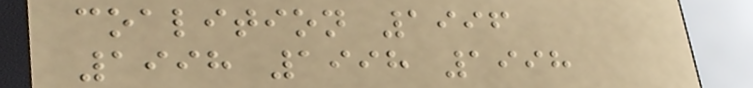coalition 1996
1998 1998 1998
